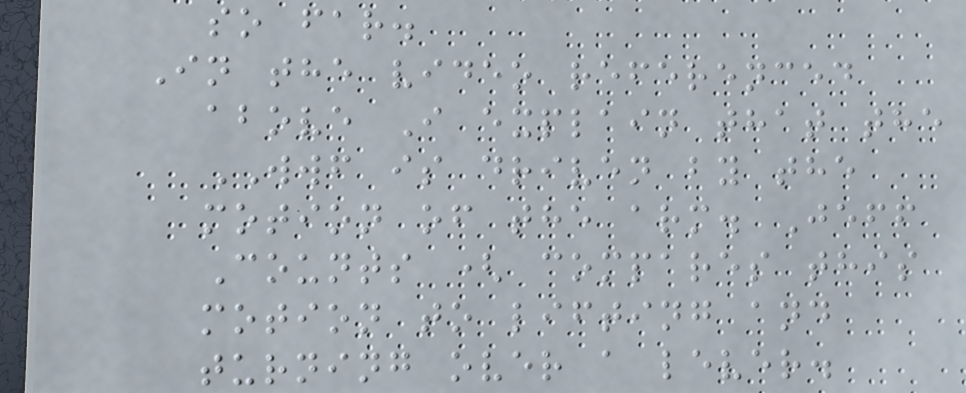so far.
In the video referenced
above I explain that the
WWF is driven by the
motion of the arm. Jeff
Counts ( compares this
motion to lifting and
turning over a lever.
